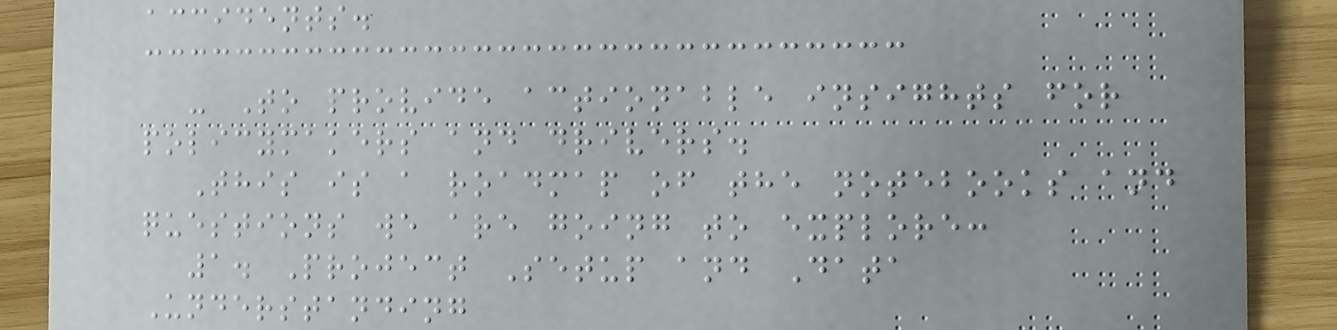accidents.
- To provide actionable insights for
policymakers and drivers.
This is a roadmap of the notebooks and
questions we are going to explore:
1. Project Setup and Data
Understanding
